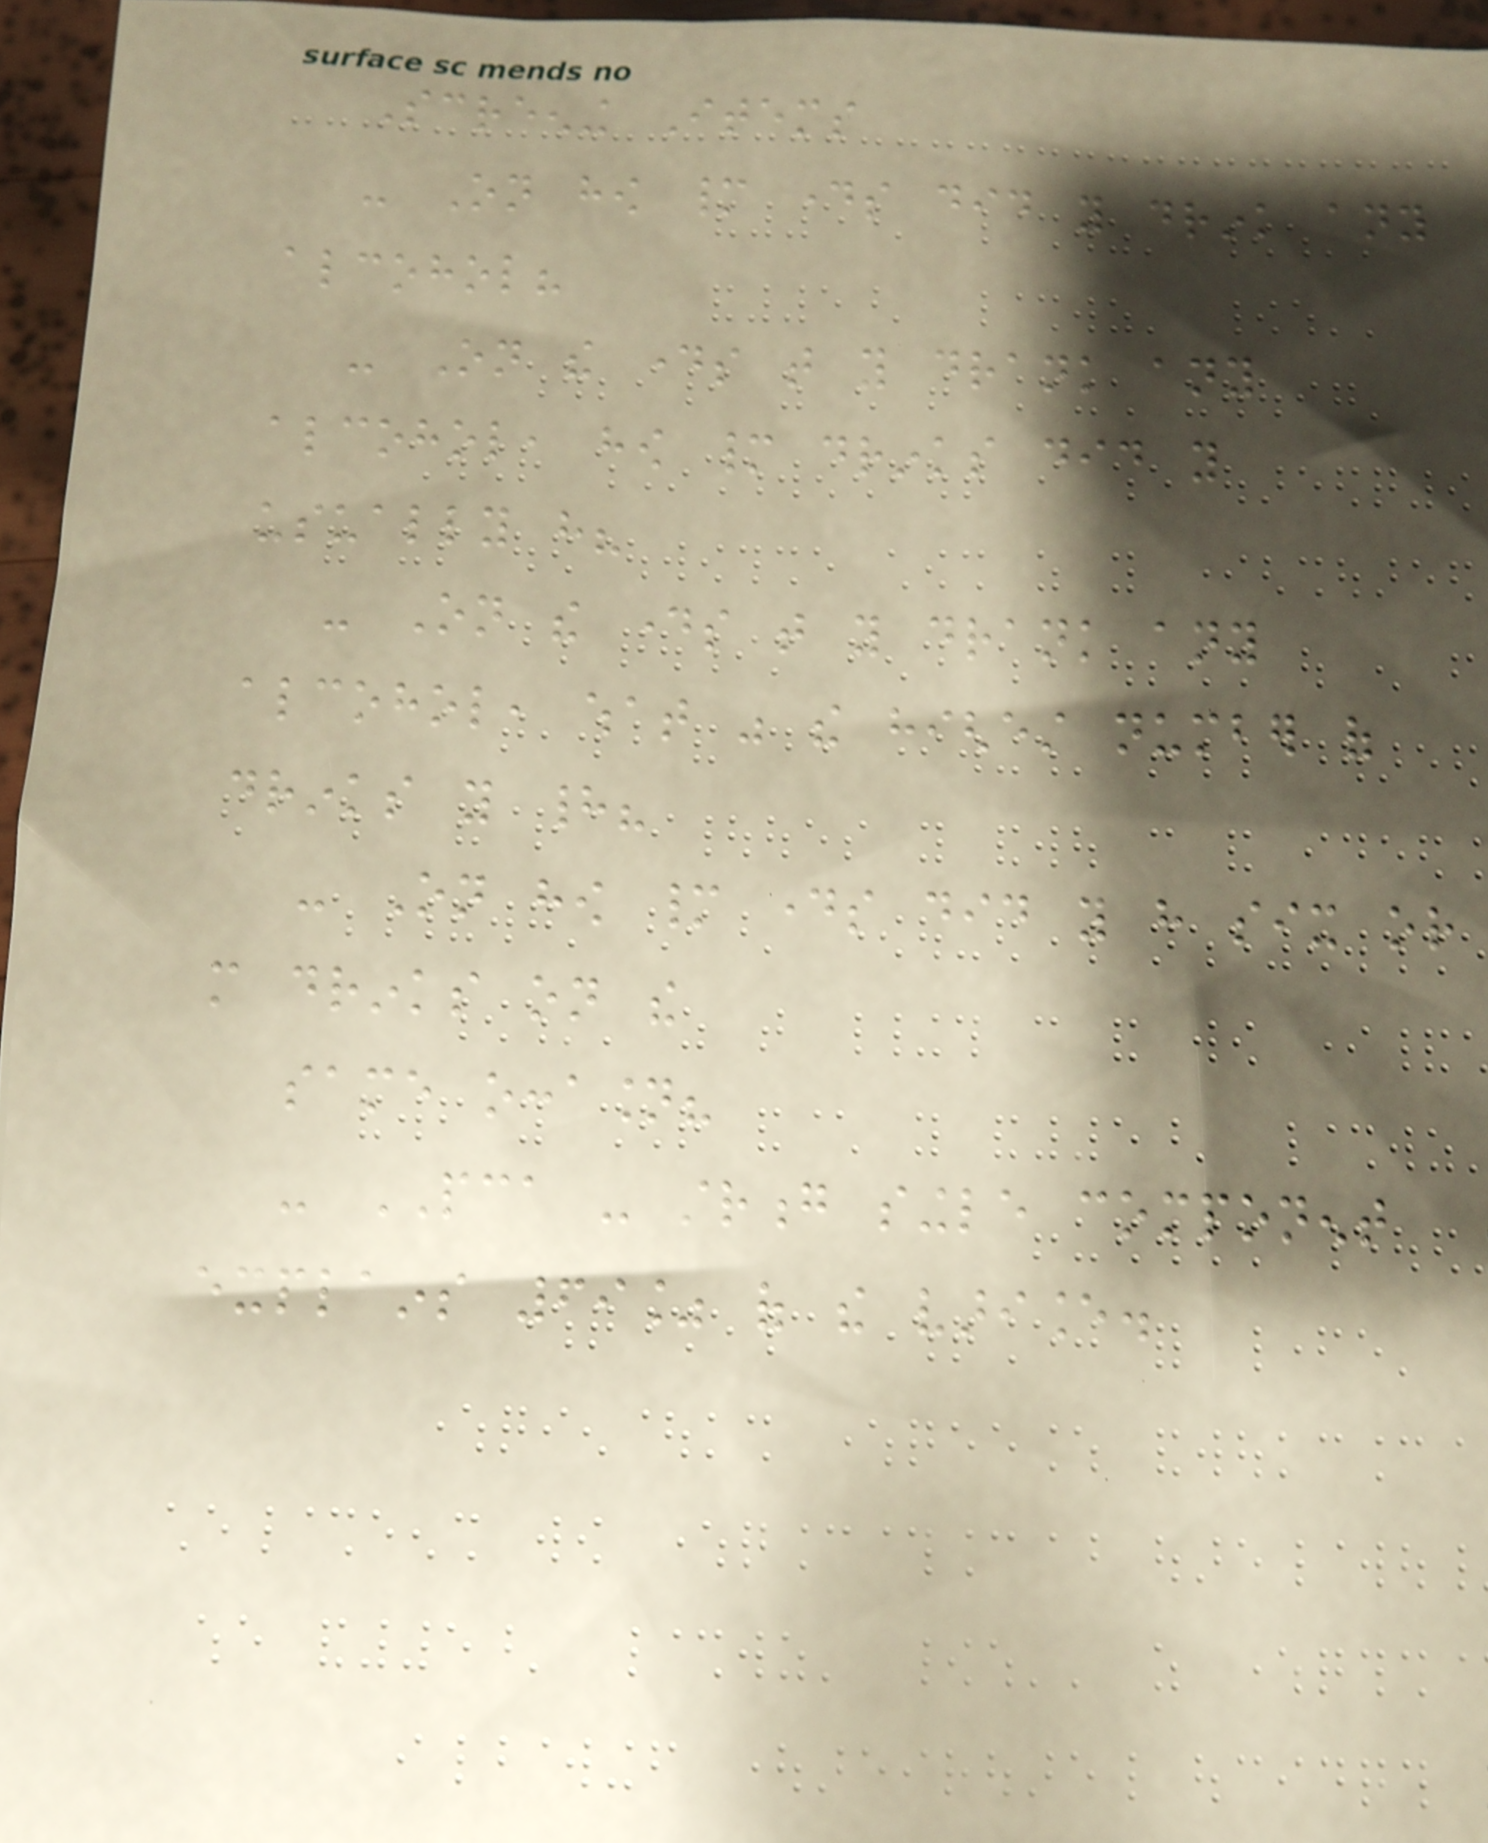Screening Items
- On how many days did you drink any
alcohol?
- On the days that you drank any
alcohol, how many drinks did you
usually have?
- On the days that you drank any
alcohol, what was the highest number of
drinks you had?
- On how many days did you have six or
more drinks on the
same occasion?
- PCA - strong single component
explains 69% of the variance.
